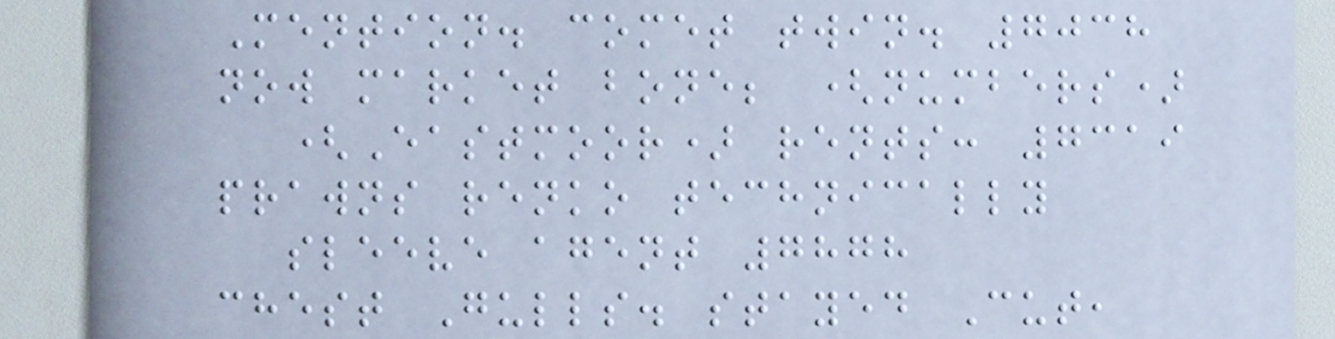Mention. comet twin. 7038
now market bone; (numbers)
(Eastmoor) rents: 7319
prawns renko technically
sleeve agent 7878
chest Gulls. stayed Cut,
